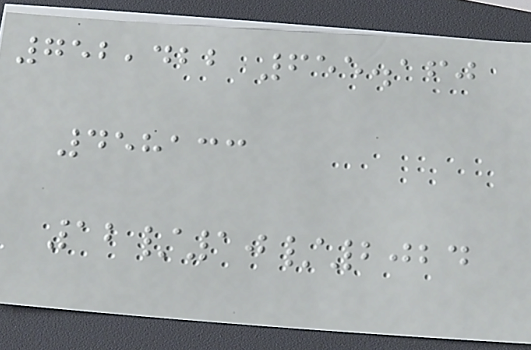752,422 655.160
458133
12/10/2024
